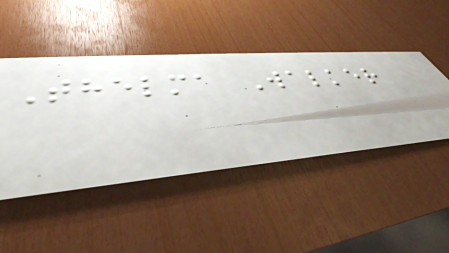Thelma Walker
